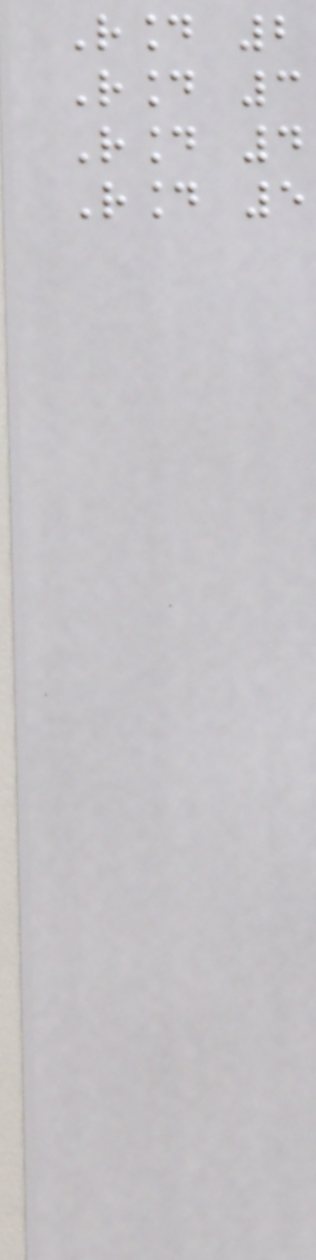Round 2
Round 3
Round 4
Round 5
